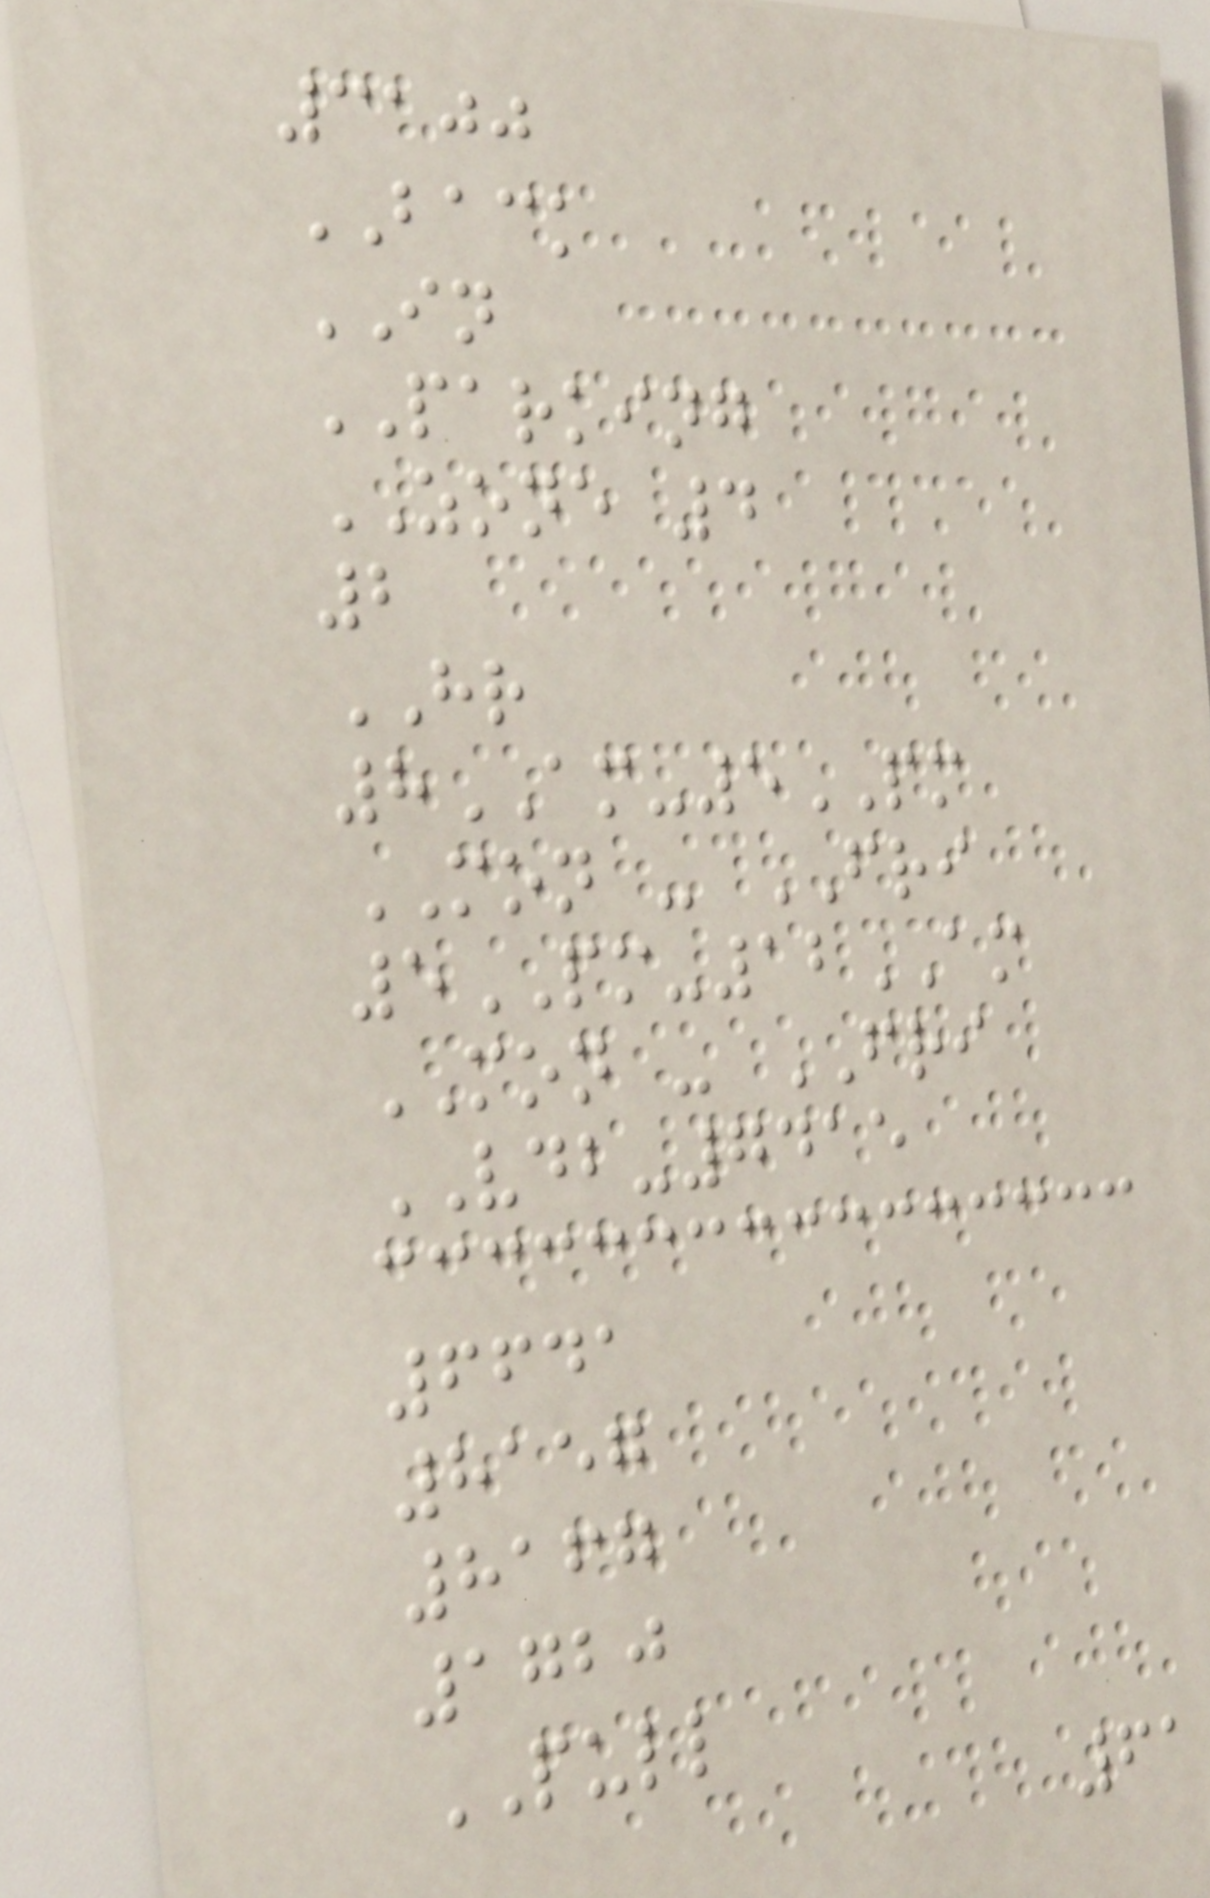3100
BACK
IN
PARKING
ZONE 4
2
HR
8AM-5PM
MON - FRI
5PM-12AM
MON - FRI
VDB-7415
6641
8157
8167
1720
PULL
61
